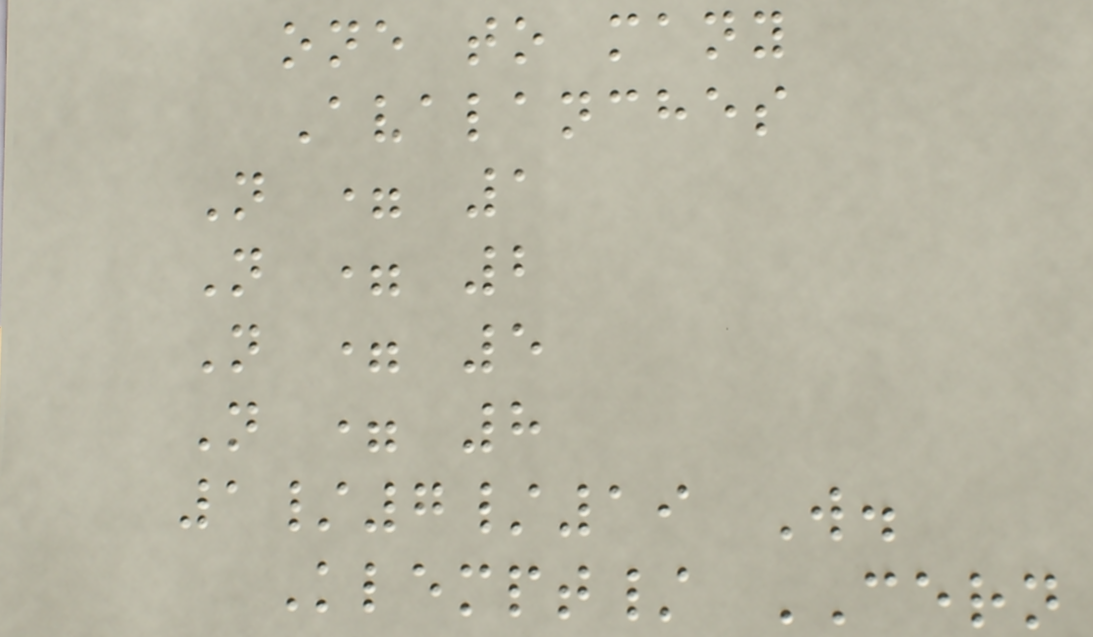one to many
Avalanches
N = 1
N = 2
N = 5
N = 8
1/7/19 W.
Klempt/ CERN
